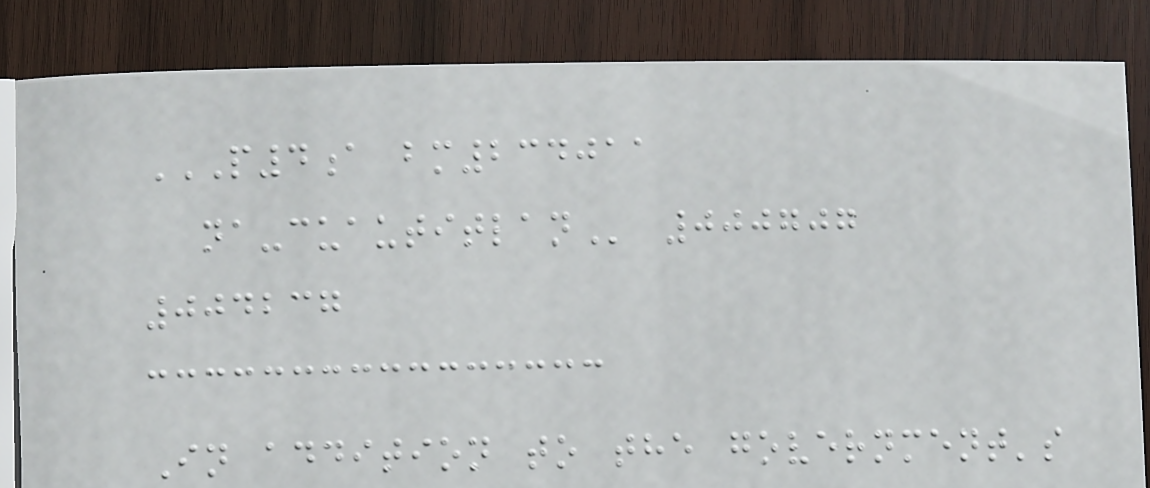P4A BM234011
NA-CUAUTITLAN 000707
004237
In addition to the government's
